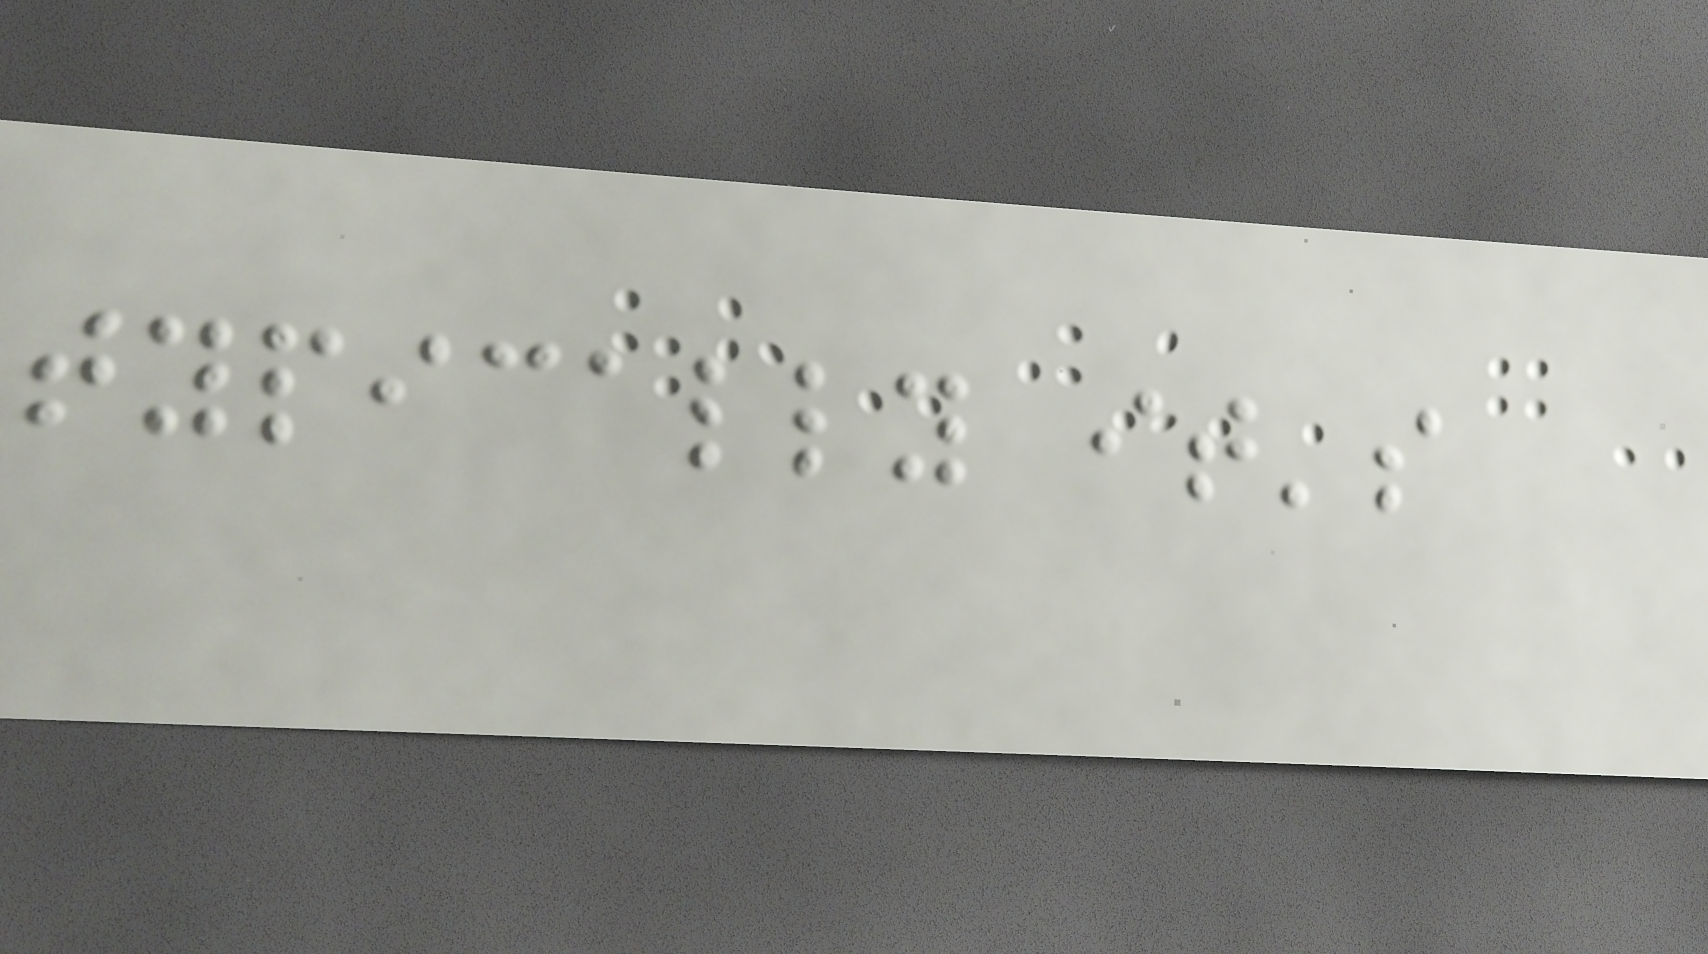typically it's
